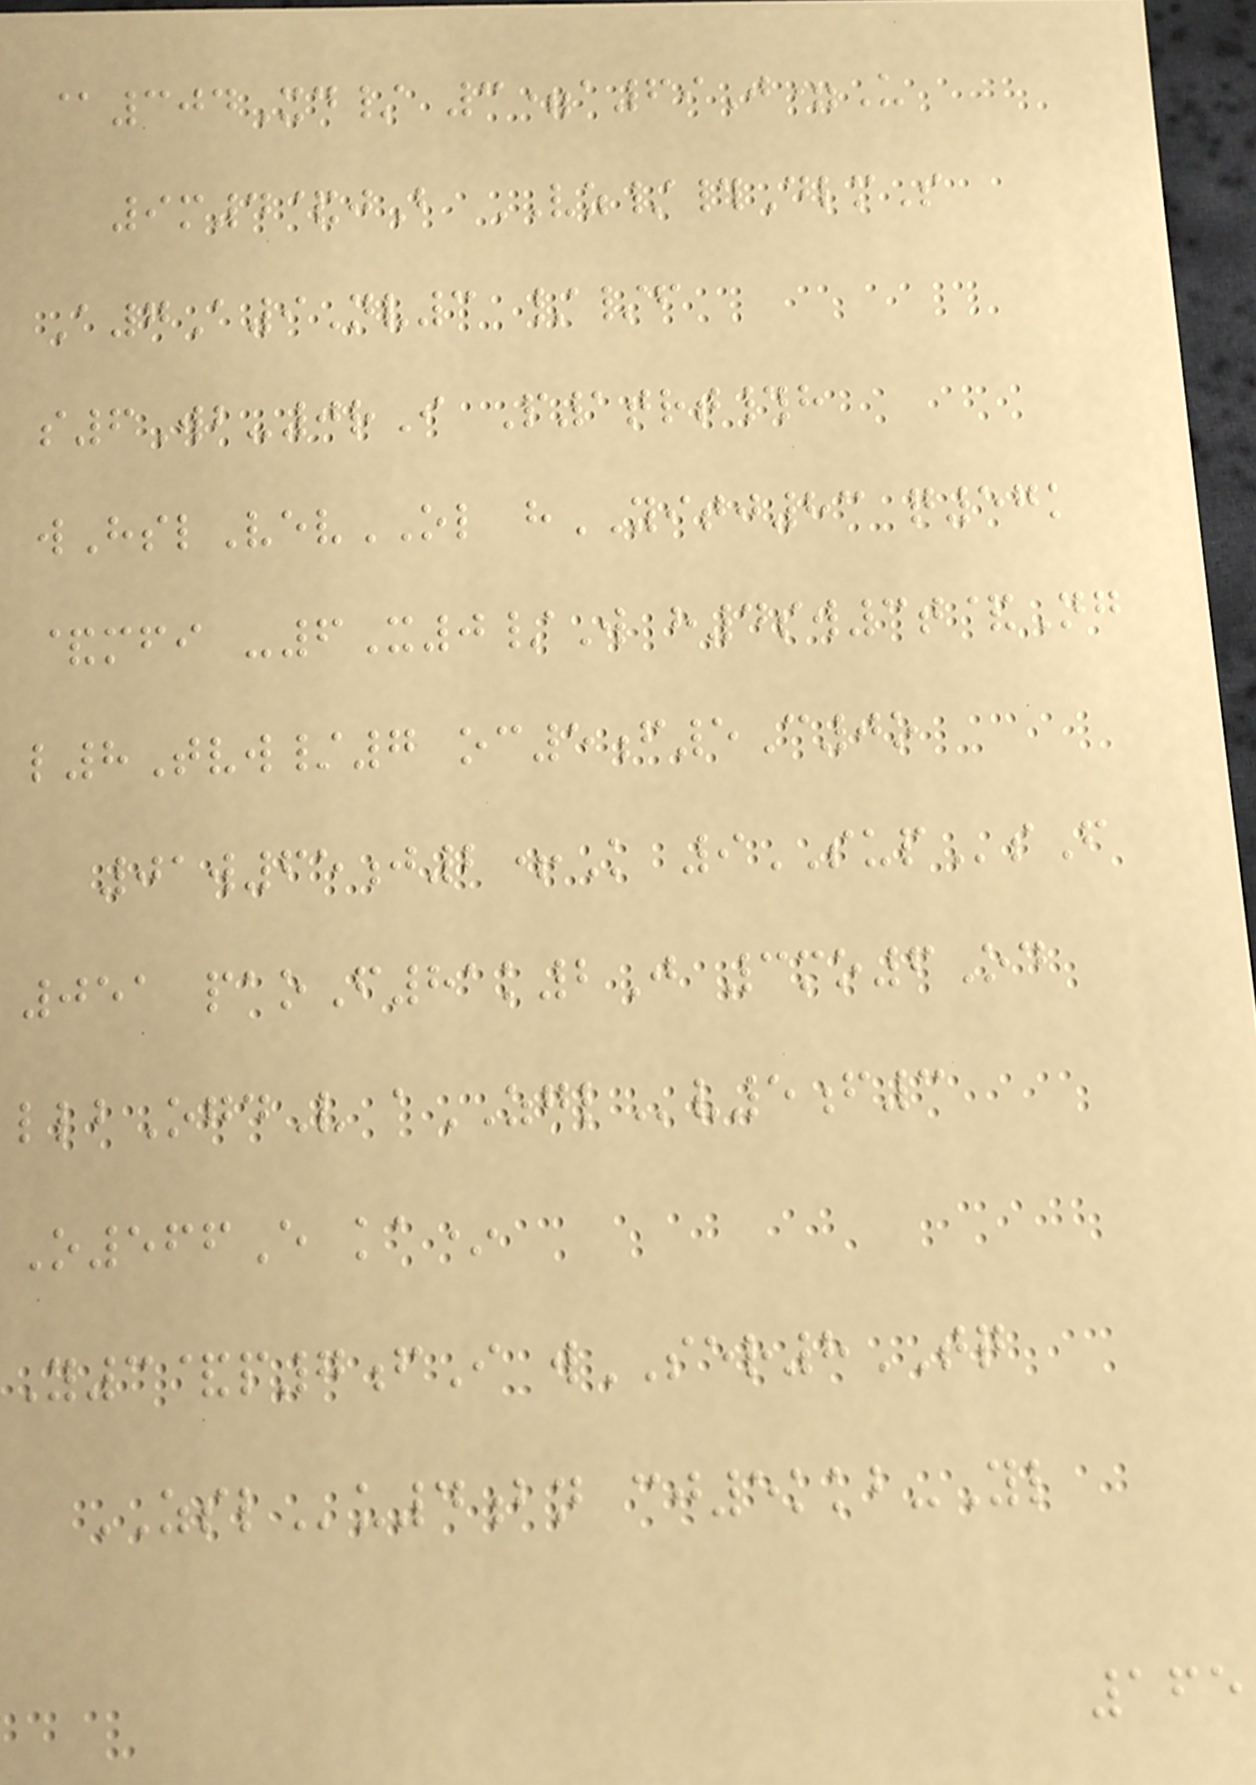@304Xd/ 3=a69J=U
9m4&jB VZ/#DlmS
A7A9Nv3 //f
s6Wb-0rI P1trt#h
wHslVevOL hYITJ83 q57k
&mfi -6X0/W h4sw3t&Ng
l8Tvw/7 oc5f5C0o
01w65j2+K 9SUPsF
051 paoF81k2J 3mo6Od
llbOgdV aZGLv5f3
O566E ka*
Y3&p7fI wSER8TQ
ZSLu4bn cj5kkb-Yl
165
